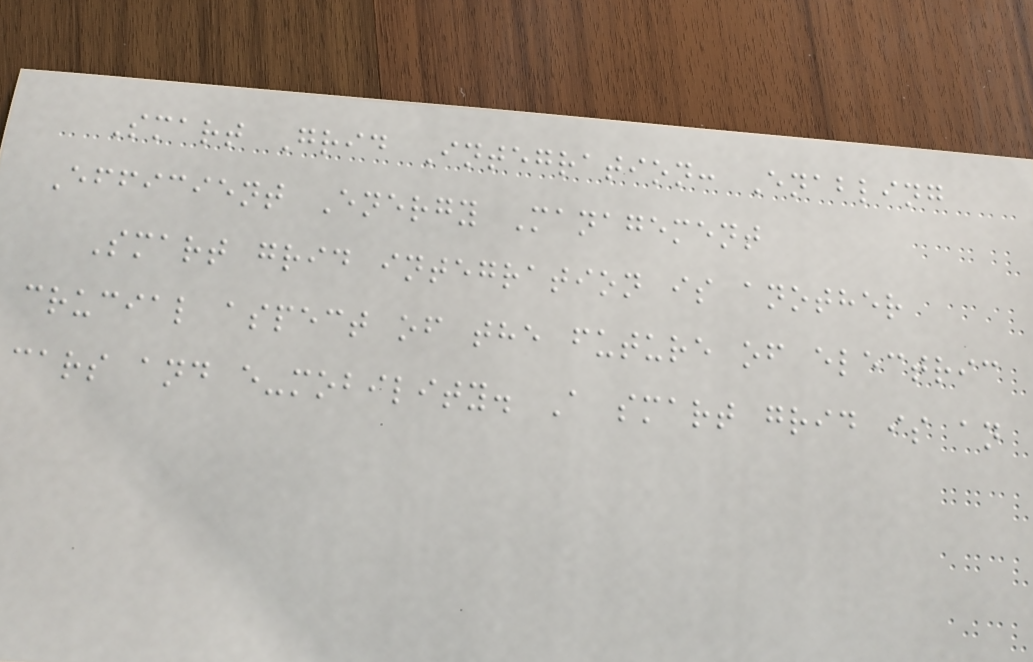Smart Grid Integration: Enabling
Efficient Energy Management
Smart grid integration is another
crucial aspect of the future of electric
cars and e-mobility. A smart grid is an
